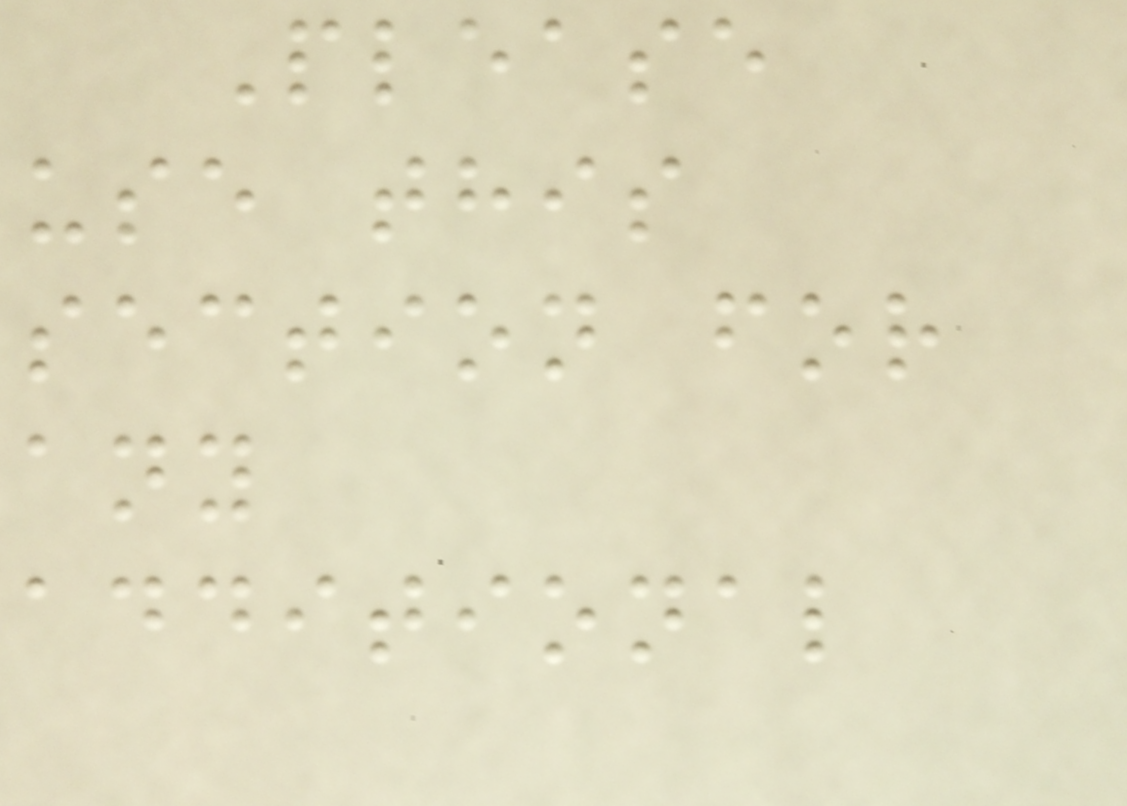Please
use this
section for
any
additional
